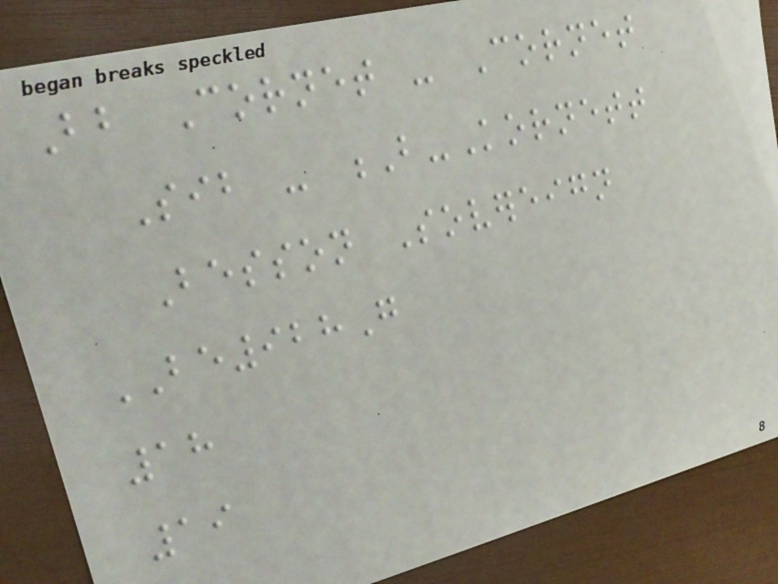Bb Cornet - Cornet
Sib - B-Kornett
Besson Sovereign
BE928G
18
19
